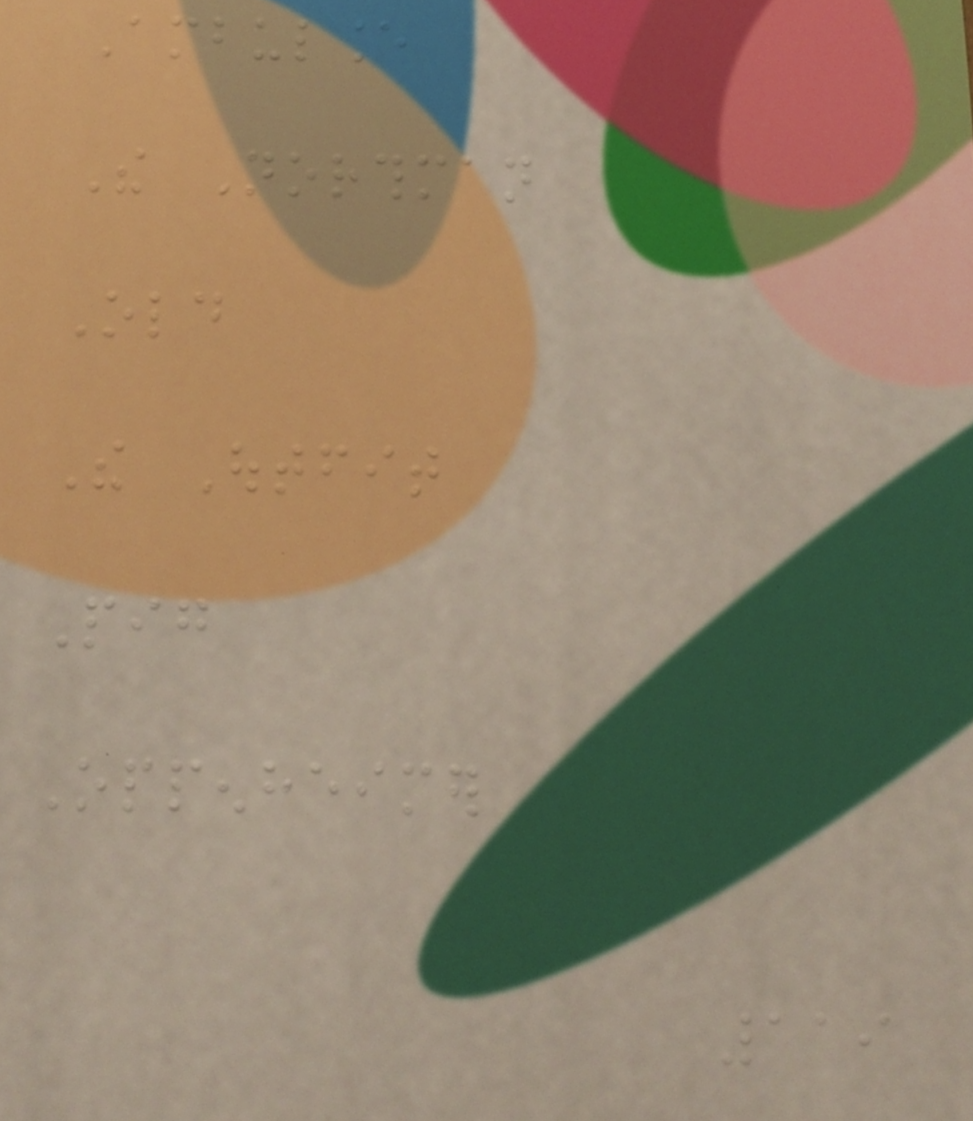Ambulance
The Northman
Old
The Outfit
Pig
Oppenheimer
119
